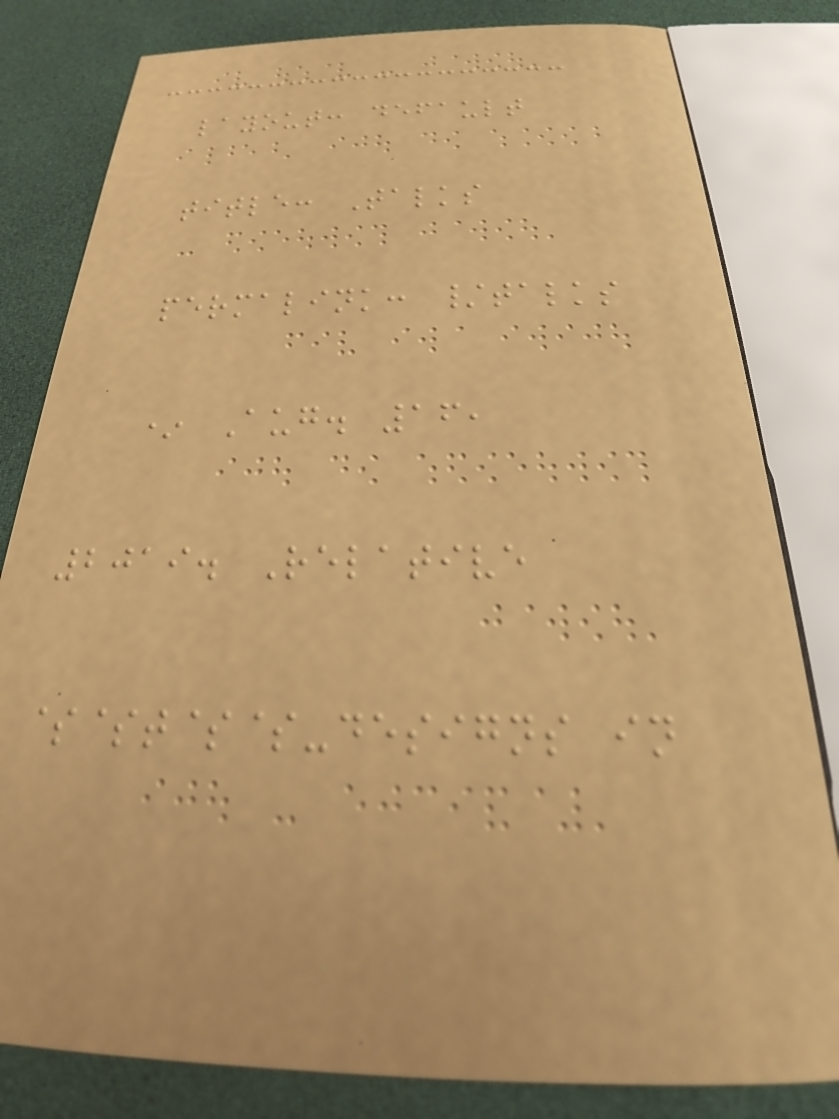layout: default
title: Talks
permalink: /talks
* Aug. 16,
2019. Relative
$$t$$-designs in
